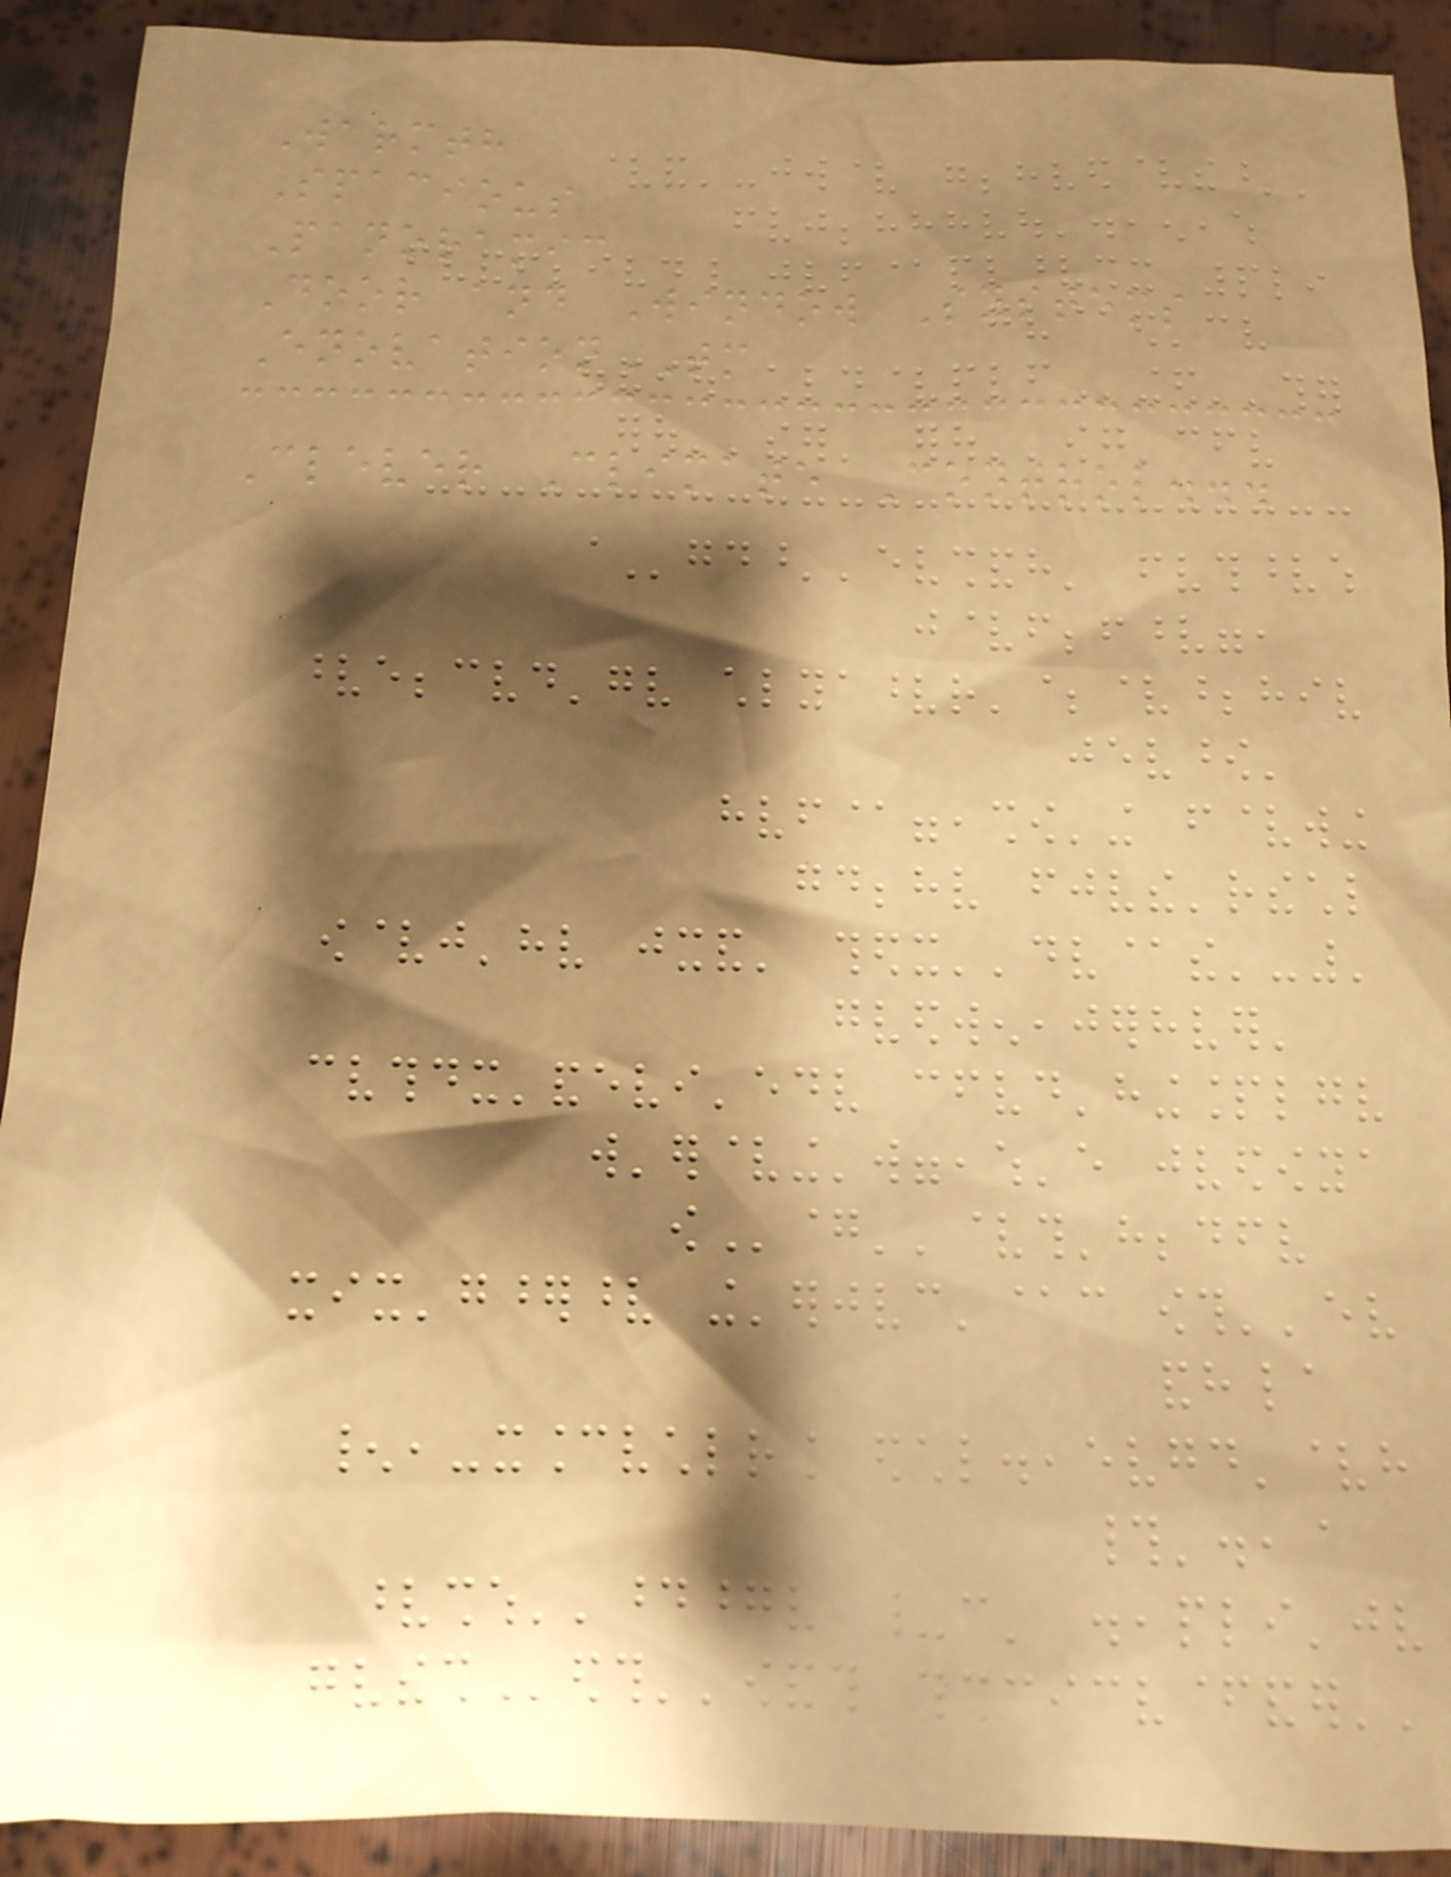Warmth
Spacious
Panoramic
Door and Window Systems
EnovationTM
Clever Climate Control...
